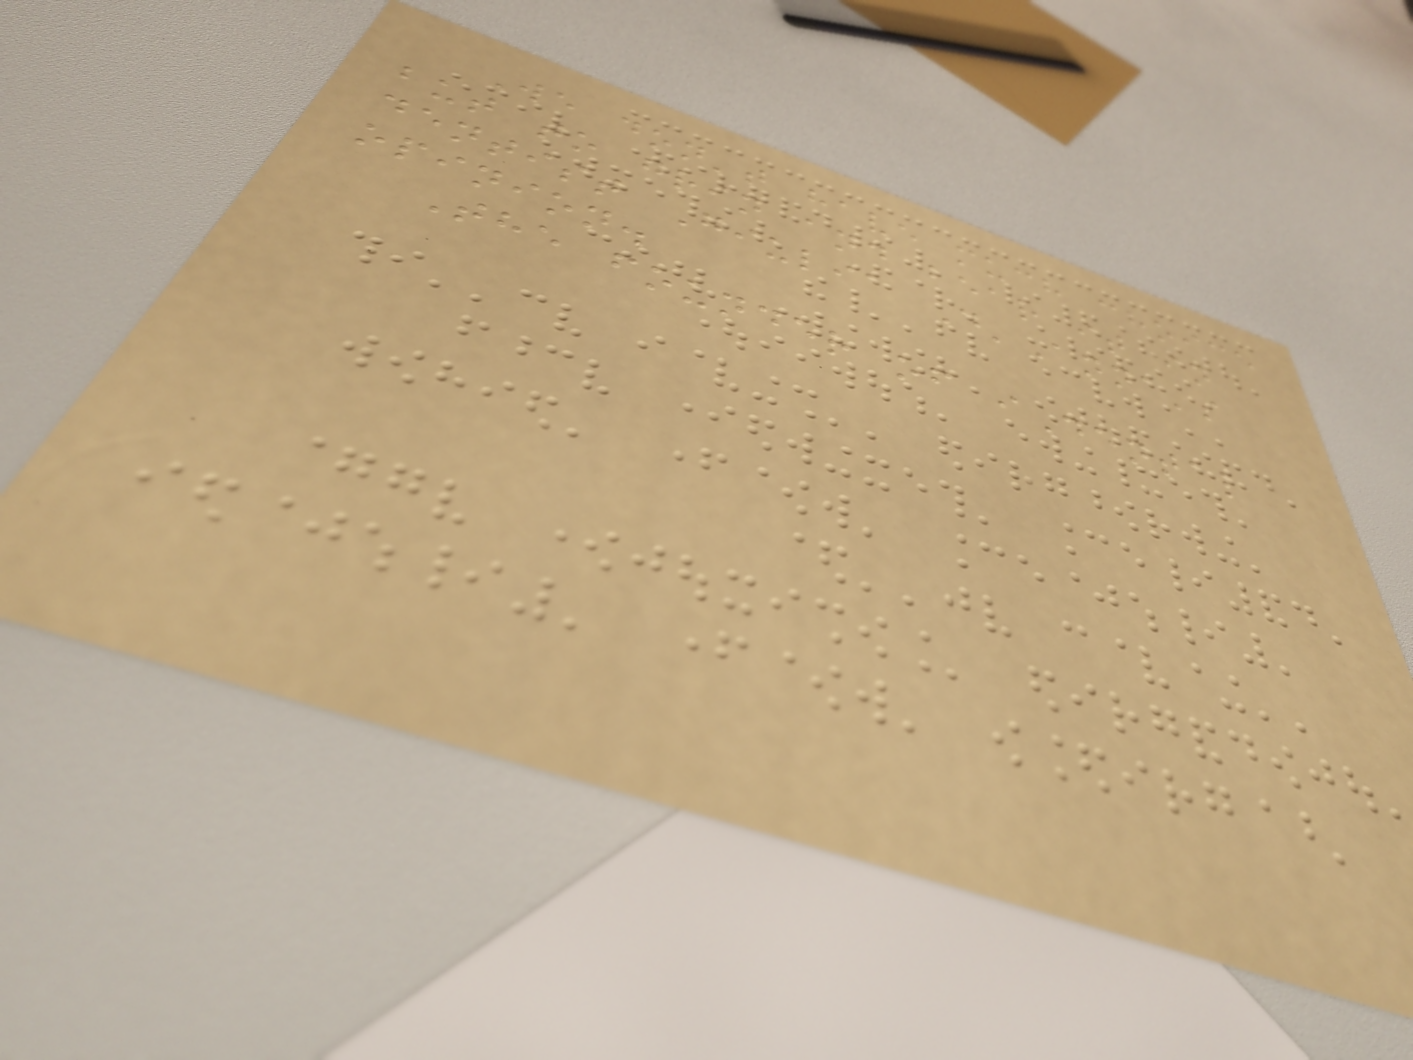We don't have much choice
but to grin and bear it in
dentist Giulia D'Anna's
opinion.
The founder of iDental
